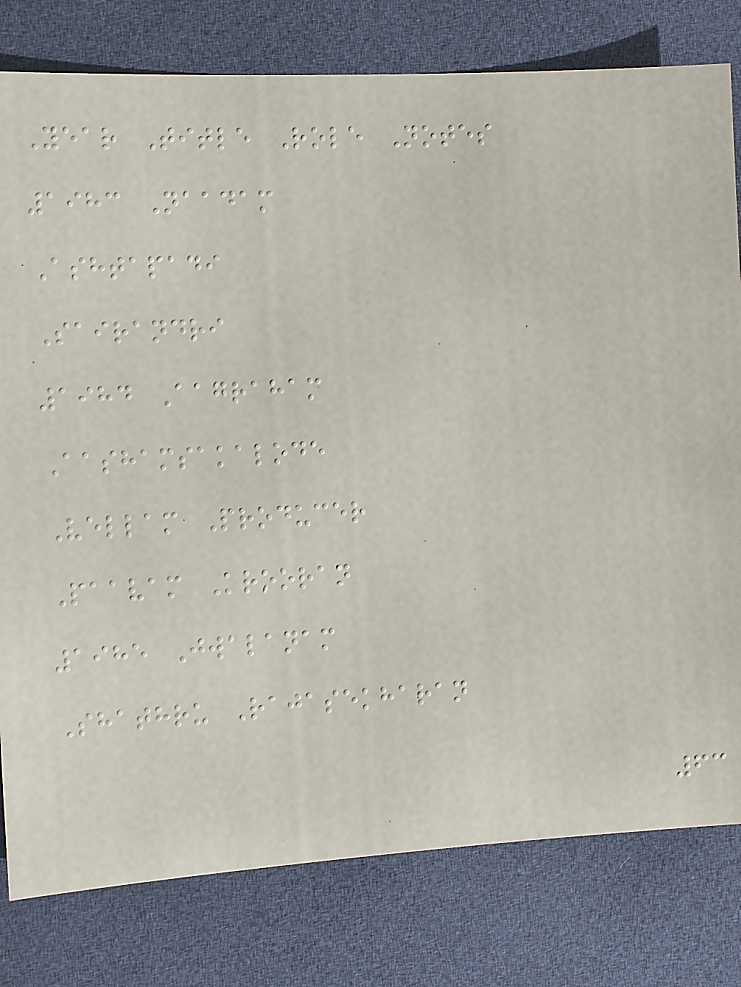Year Title Role Notes
1983 Naadam
Ashtapadi
Sairandri
1984 Aagraham
Aashamsakalode
Vellam Producer
Paavam Krooran
1985 Jwalanam
Shathru Rajasekharan
63
